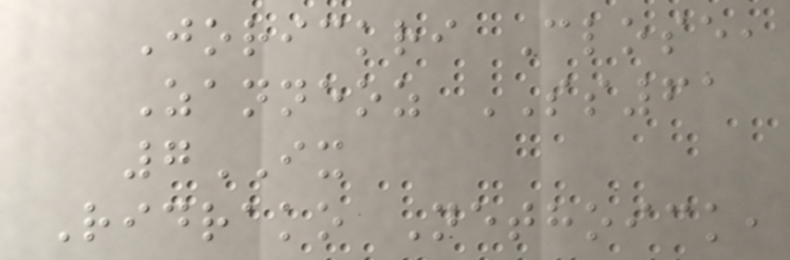Jorickri Close,
Zanneoz SS61
7IX
Ridrako Nethoick,
